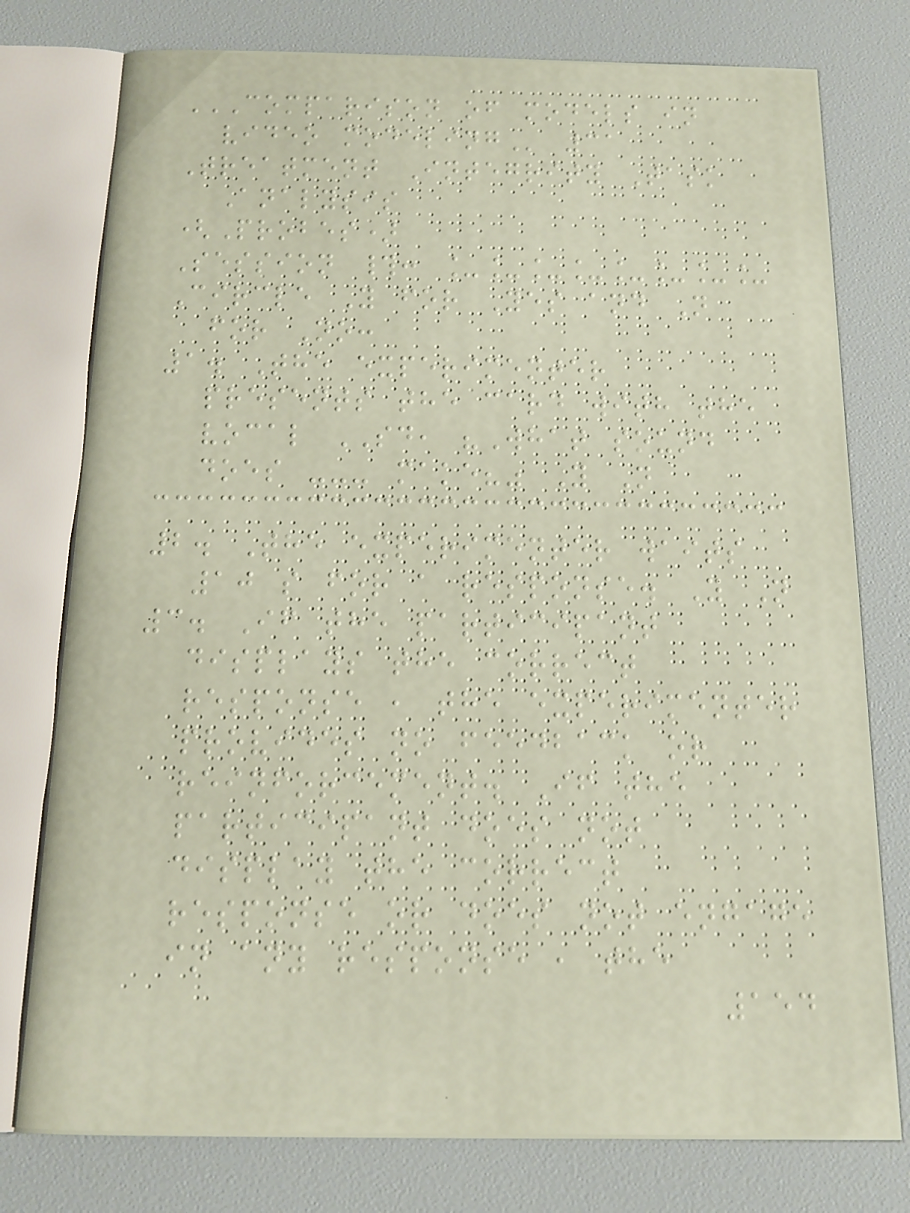COMPARISON OF MODELS IN
VIDEO MODELING 31
Treatment Integrity Task
Analysis
(Probes)
Session #: ________
Circle Y for Yes and N
for No:
1. The experimenter
presents the card with the
vocal SD, "What sound
does --- make?" Y N
2. The experimenter waits
10 s for a response. Y N
3. If the participant
displays the correct
response , the experimenter
provides no feedback or
reinforcement. If the
participant does not
display the correct
response or does not engage
in any response , the
154
